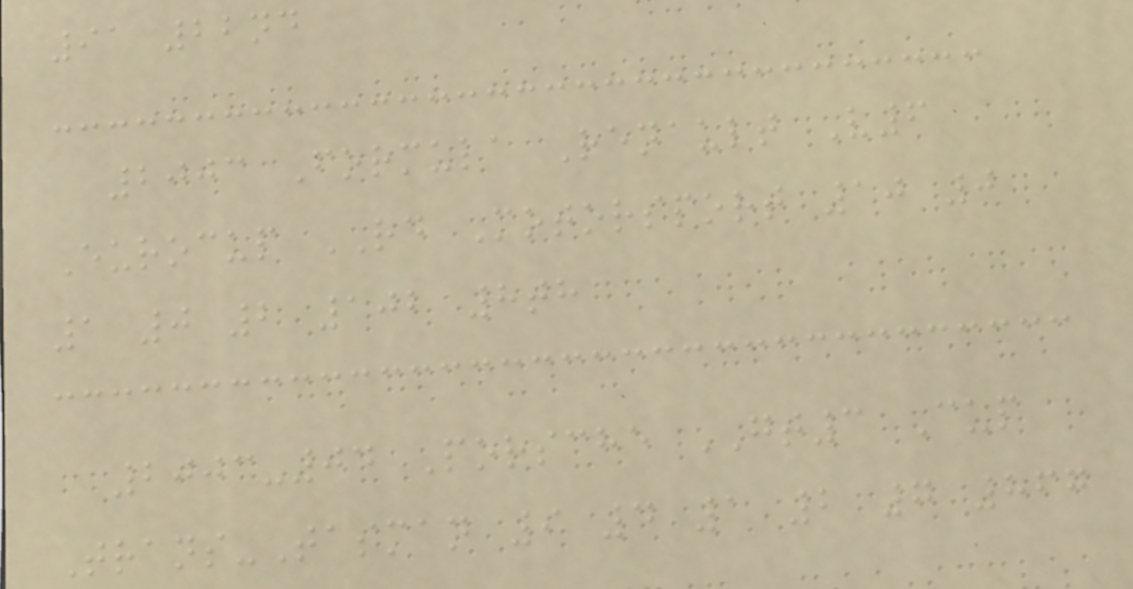91 22nd
2003 Formula Renault V6
Eurocup RD Motorsport 10 0
1 0 2 102 8th
2003-04 Porsche GT3 Cup
Trans-Tasman 9 4 1 2 7 867
